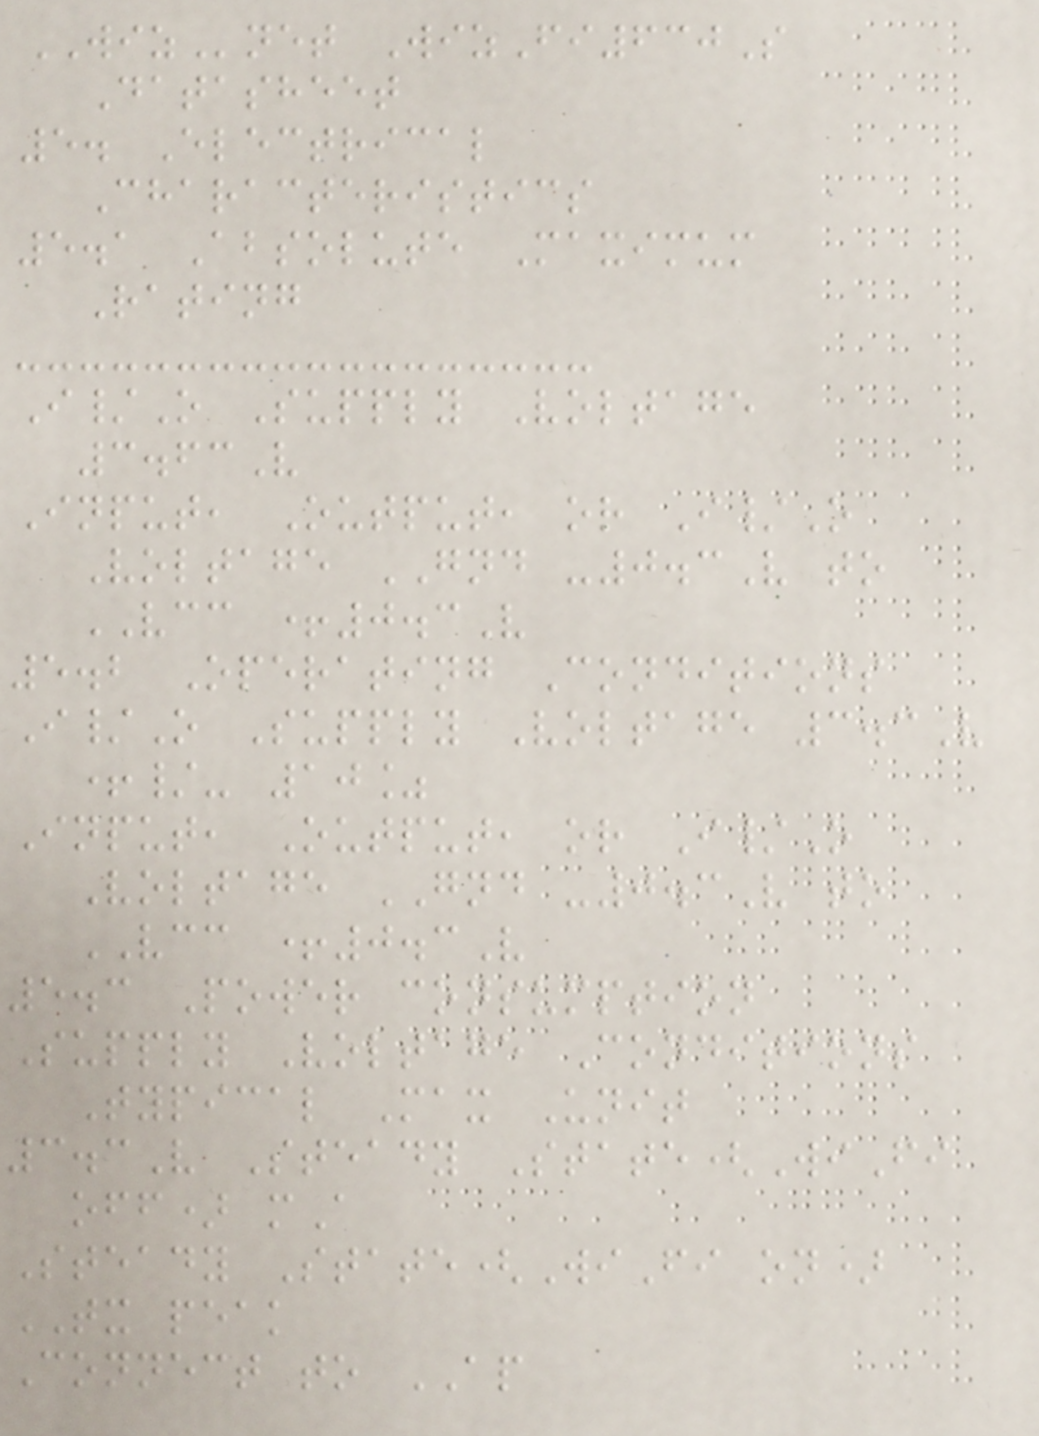WIZnet WizFi630S
Datasheet
5. Electrical
Characteristics
5.1 Absolute Maximum
Rating
I/O Supply Voltage
3.63V
Input, Output, or I/O
Voltage GND -0.3V to
VCC +0.3V
5.2 Operating Conditions
I/O Supply Voltage 3.3V
+/- 10%
Input, Output, or I/O
Voltage GND -0.3V to
VCC +0.3V
5.3 Power consumption
Supply Voltage Conditions
Typical Max Unit
3.3V Steady State(WiFi
off) mA
Steady State(WiFi on)
TX peak
Connect to AP
